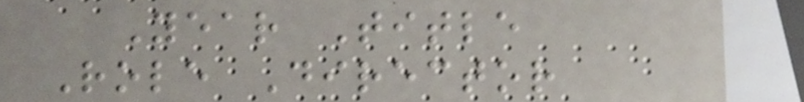Year Title
Role Director
